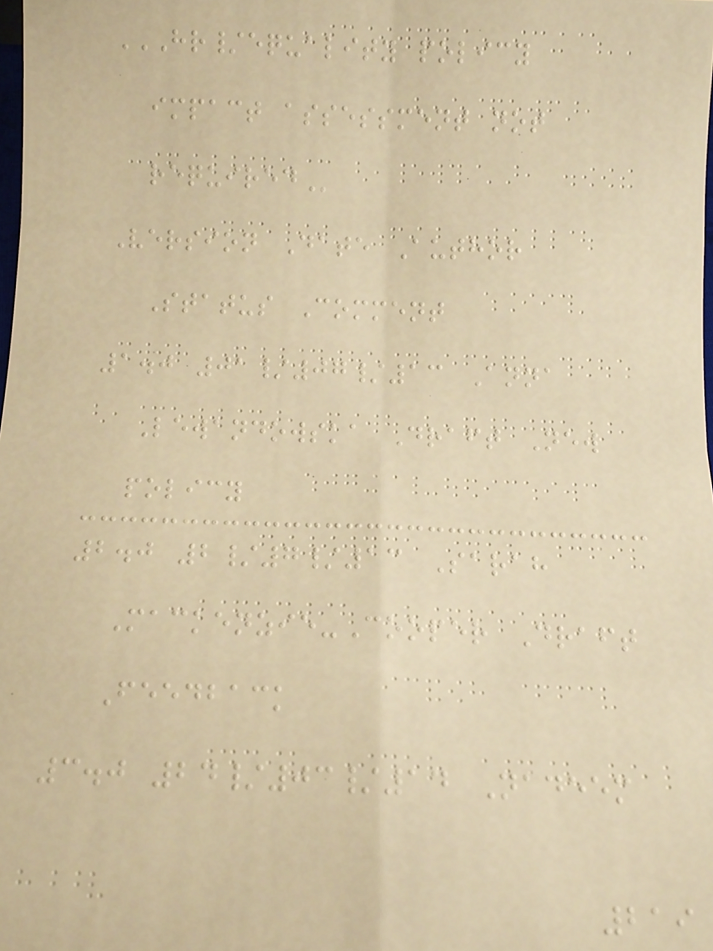HR/EQUALITY POLICY
IMPACT ASSESSMENT NOT
REQUIRED
Version Date Author
Status Comment
1.0 01/07/13 Anna
Lewandowska Draft New
policy
2.0 2/7/13 Sarah
Mackenzie-Cooper Draft
Feedback
3.0 24/03/14 Nadeem
219
